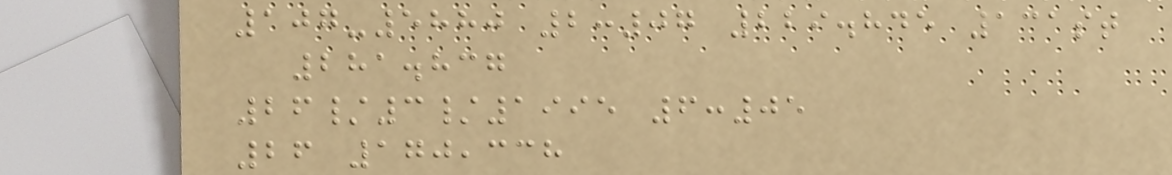107-5880 2:07 229.845 131st
281.837
26/3/1995 6:05
26 170,338
